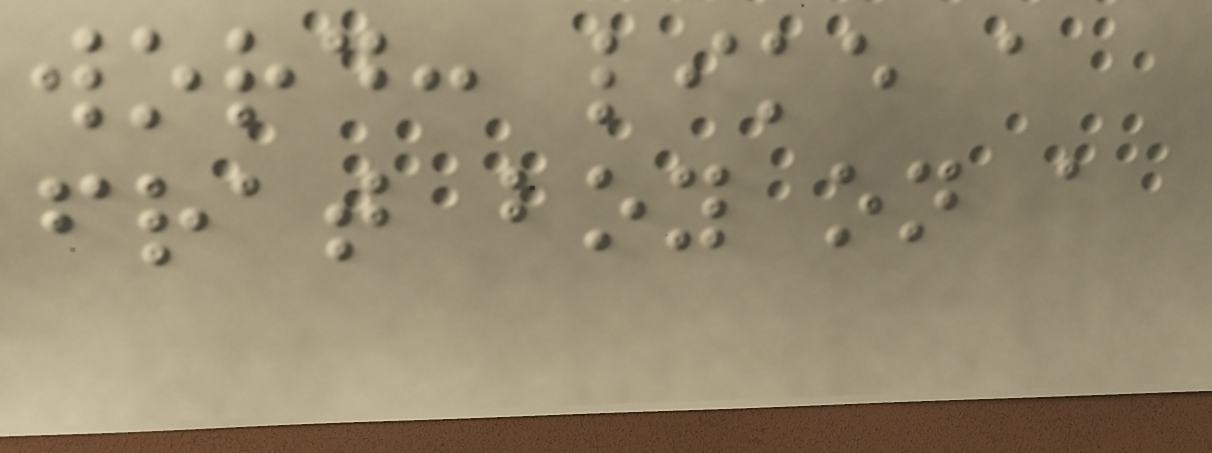word: like a
frat boy on a
